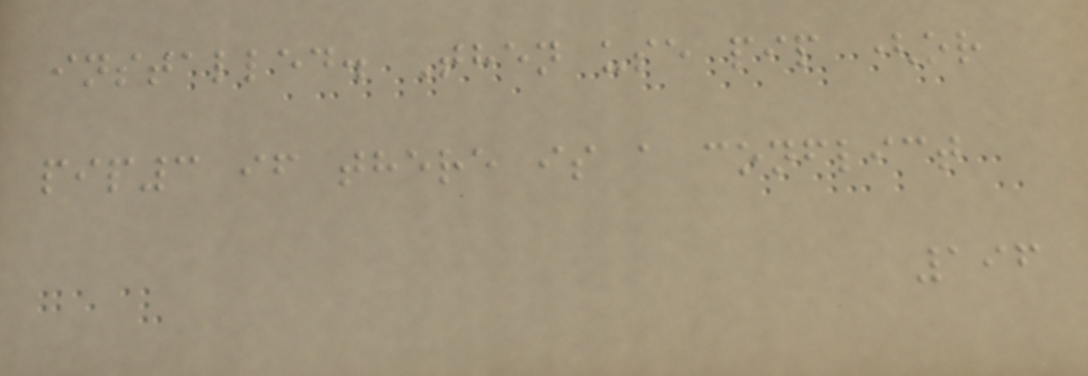installed. Then use pip (or
pip3 if there is a conflict
196
